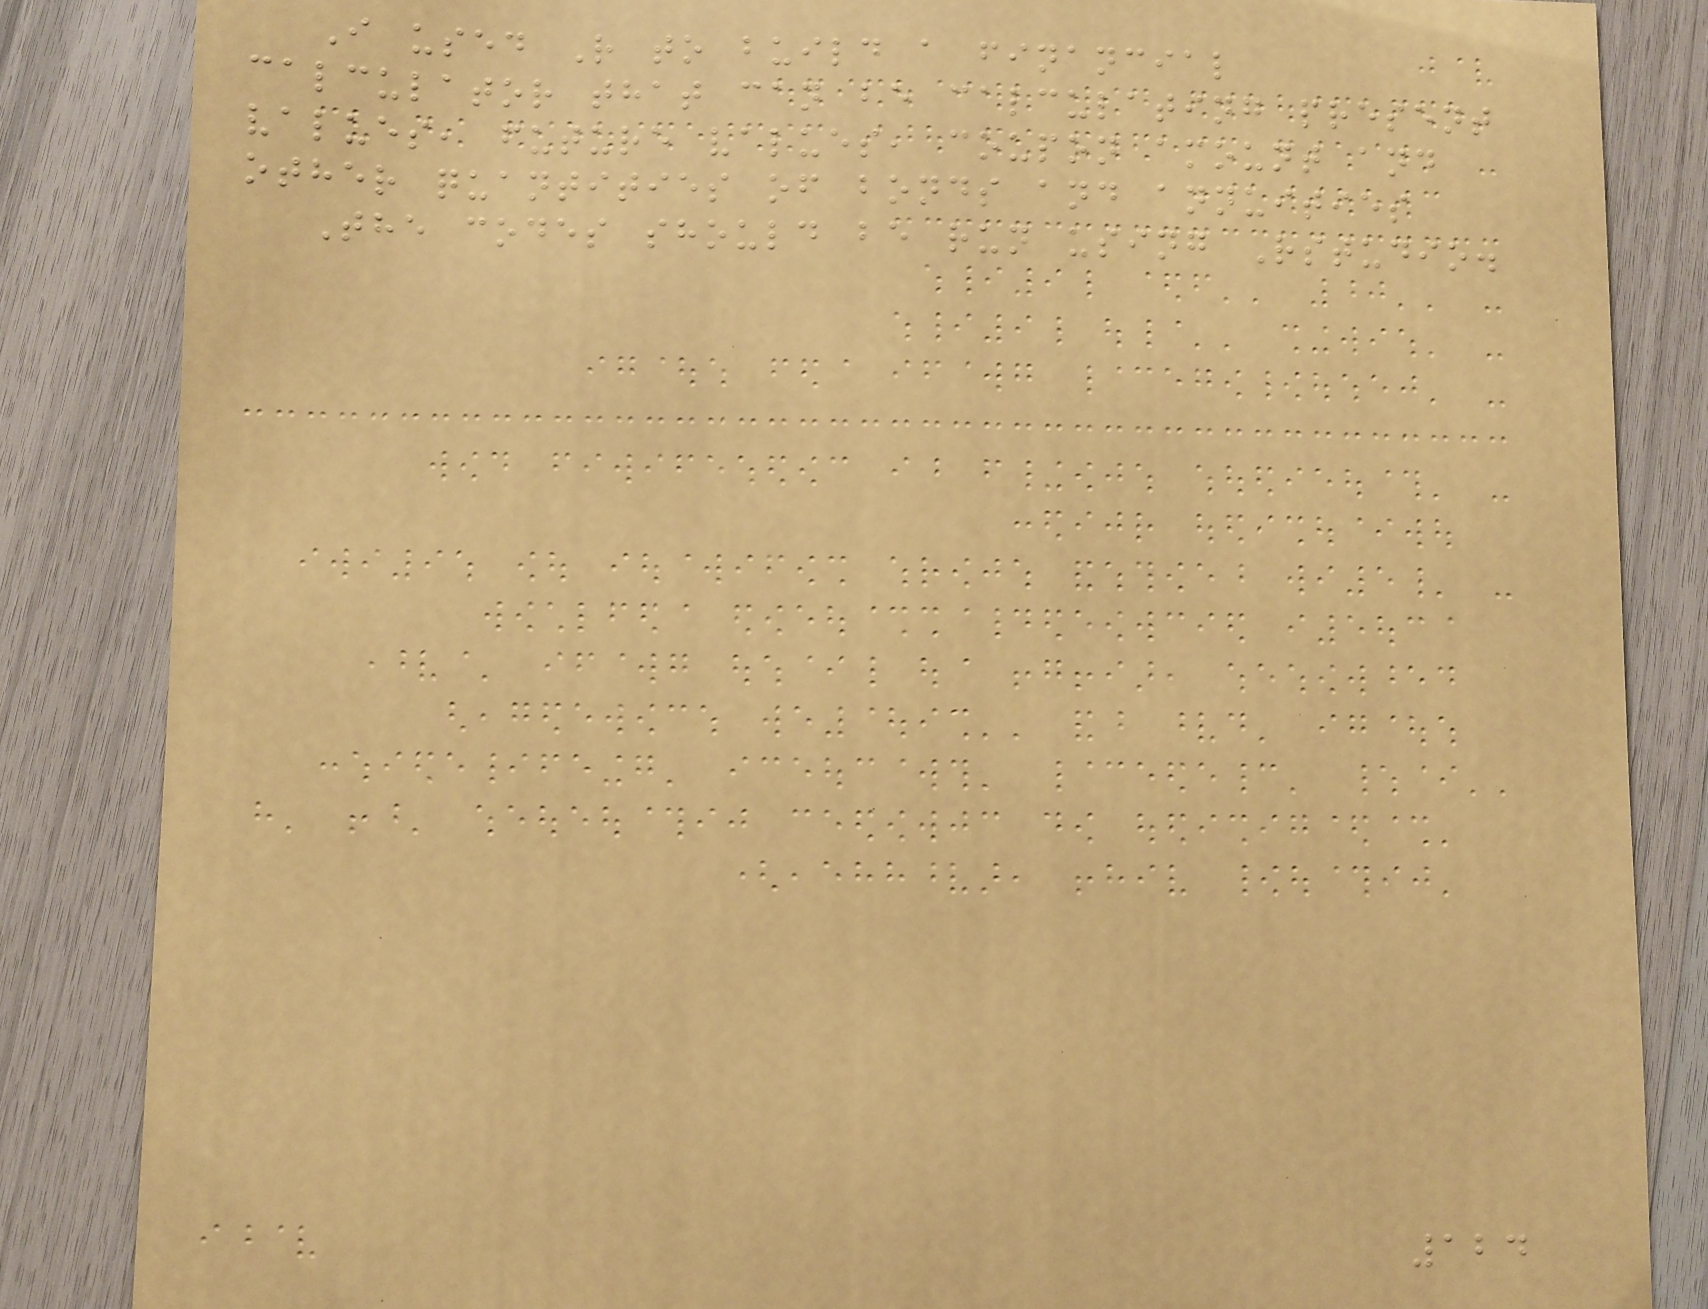I used R to build a financial
calculator that can be calculating present
values, future values, coupon amount and
other quantities of bonds and annuities
The codes should be run using Rstudio.
124
